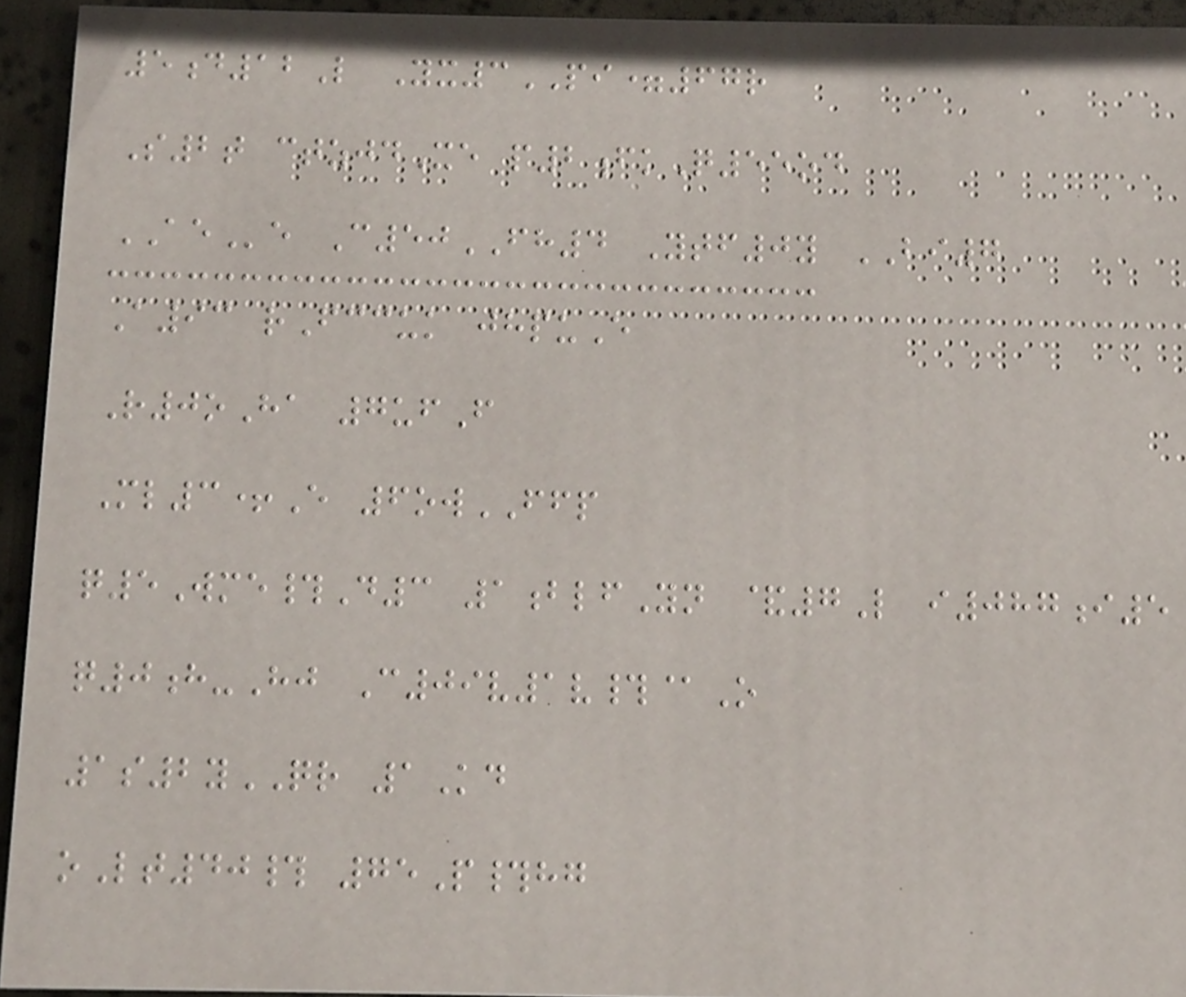5d12L Yx3PI=67r
S2t ctzjdXe p2fkQ55od
AEe C50FH4 Ytf0y BI7
A93 rFccuk jhpuE
R0oHa 7ufF
Ml3+E 6owFFP
q5Wme#D3 1blfYn &7L i087i5
q0h-Hj C09v1v#@O
1s2yQR 1Kd
oLt40# 75P#hg
